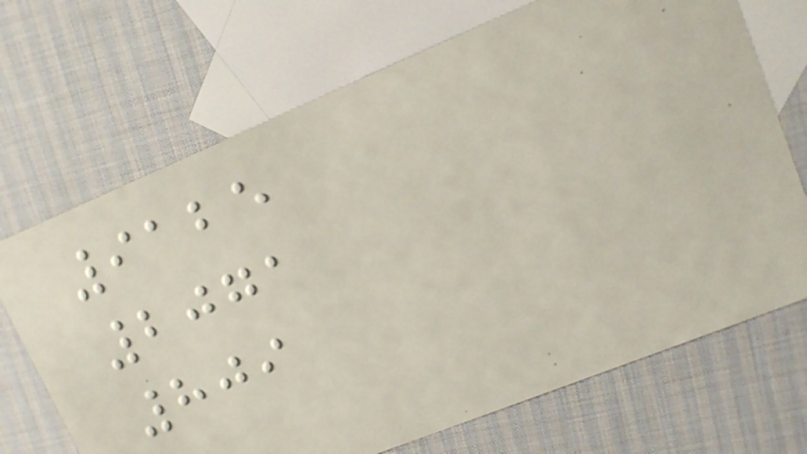9125
2071
809
